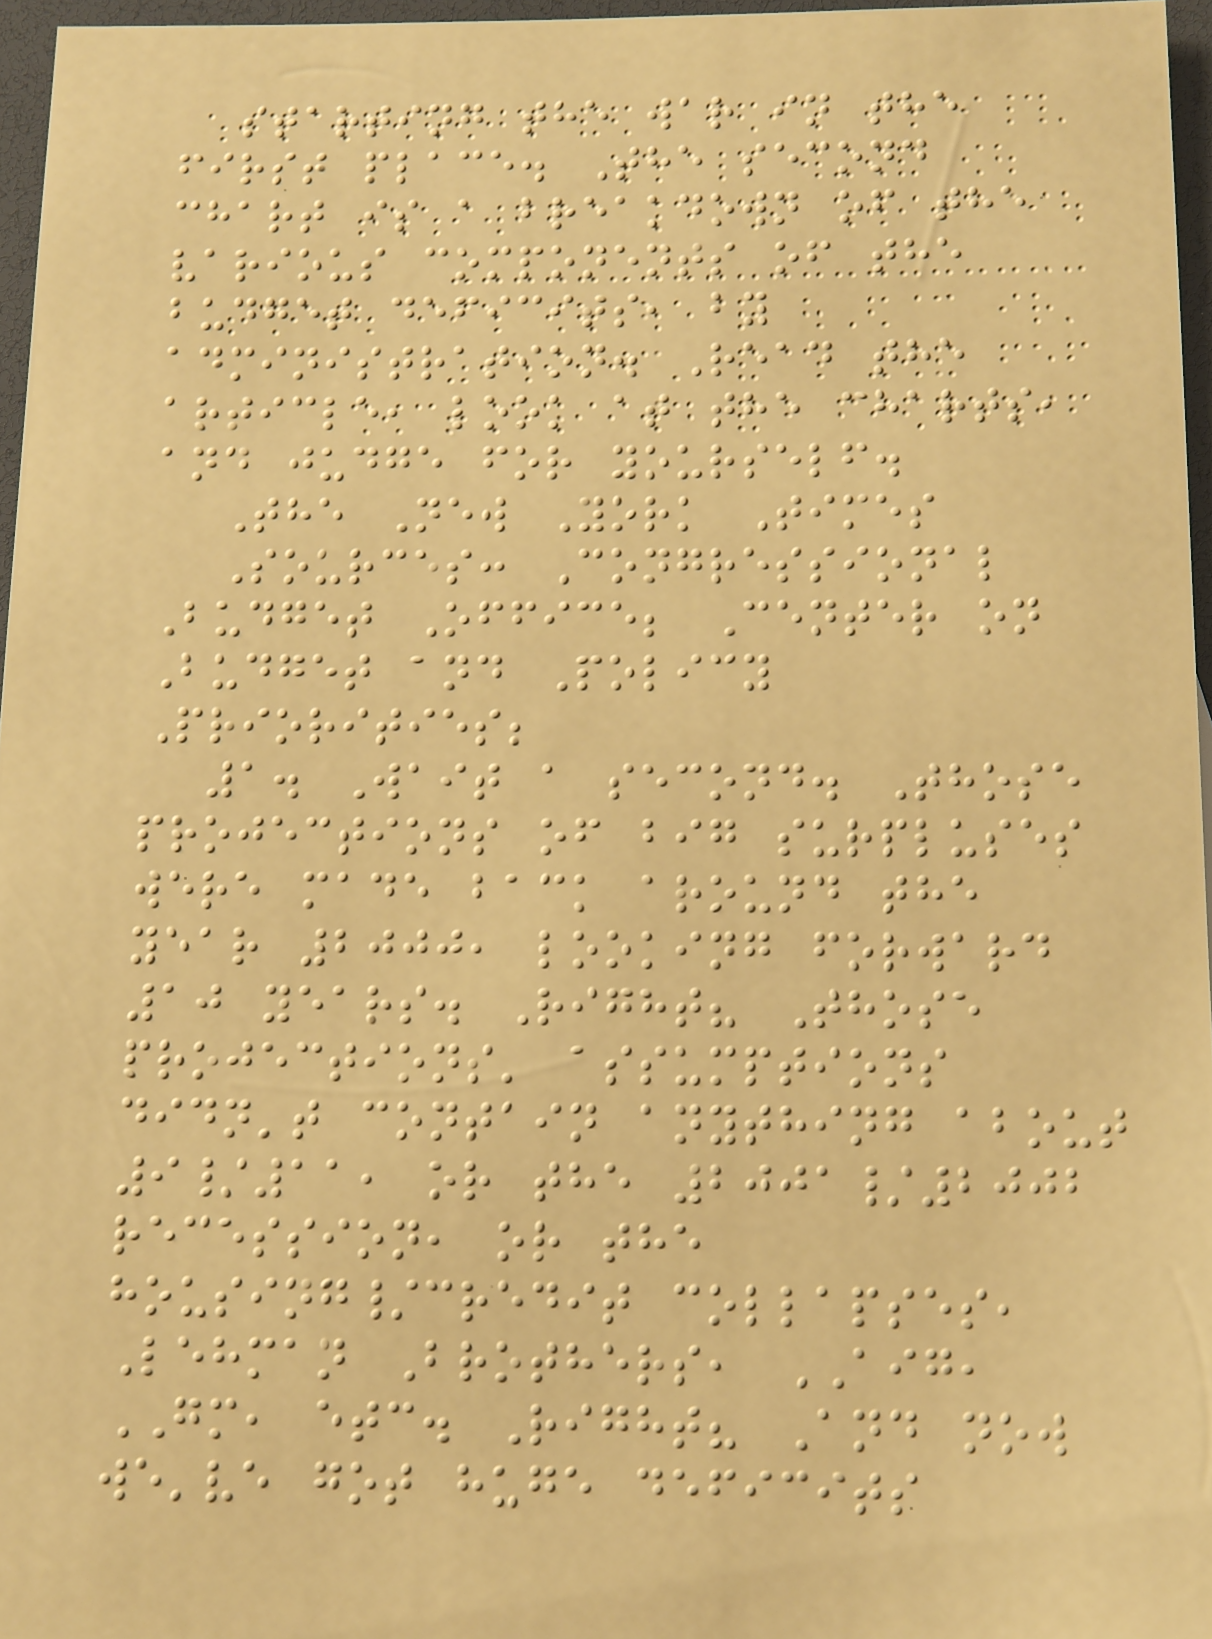starting the war in the
first place. The second
chart is a breakdown of the
various components of the
budget deficits, by
administration. Read the
article, look at the charts,
and judge for yourself.
The New York Times
Sources: Congressional
Budget Office; Center on
Budget and Policy
Priorities;
1. Wait a second. Those
projections of big surpluses
were made back around the
year 2000, looking forward
10 years. Right? Those
projections' assumptions
didn't contain anything about
9/11, or the 2001/2002
recession, or the
housing/credit collapses,
Lehman Brothers, AIG,
GM, etc. Right? And now
we've got huge deficits
